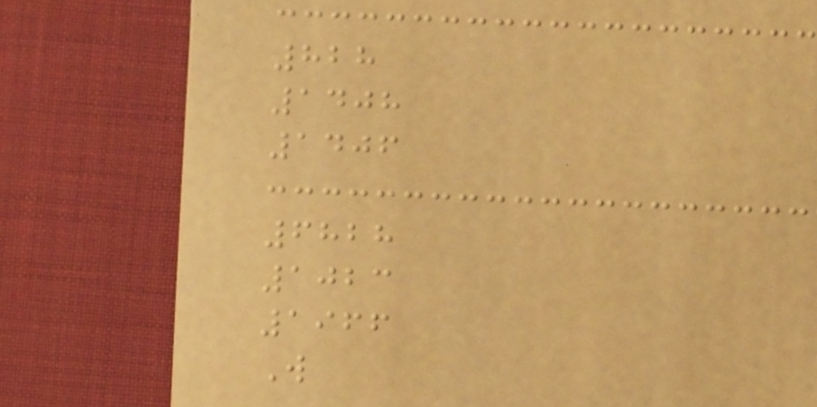828
1408
1406
6828
1023
1966
W
